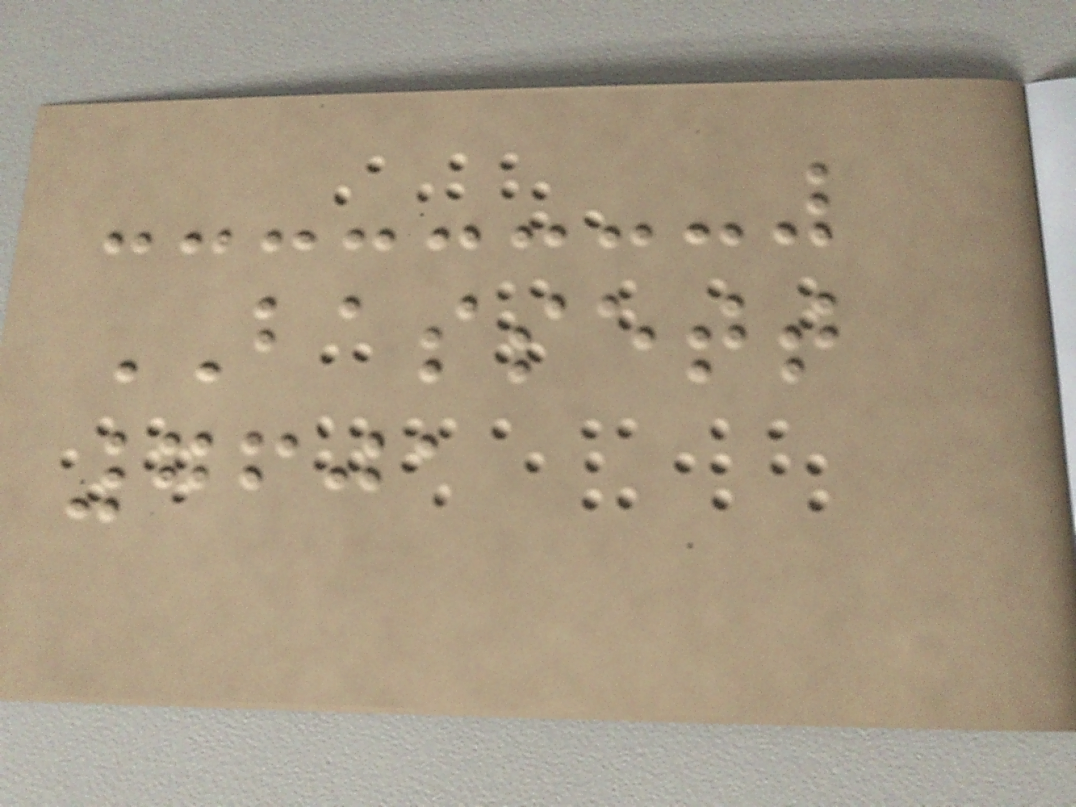BASSETT
7601
